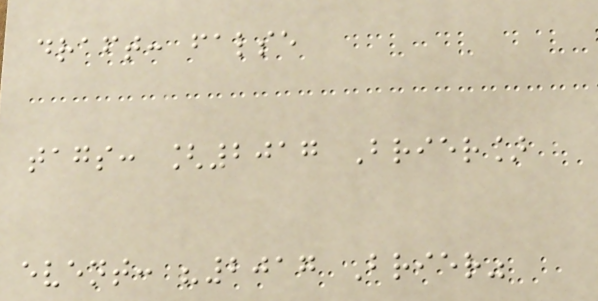draft: false
tags: [2017 Brier]
event: "2017 Brier"
